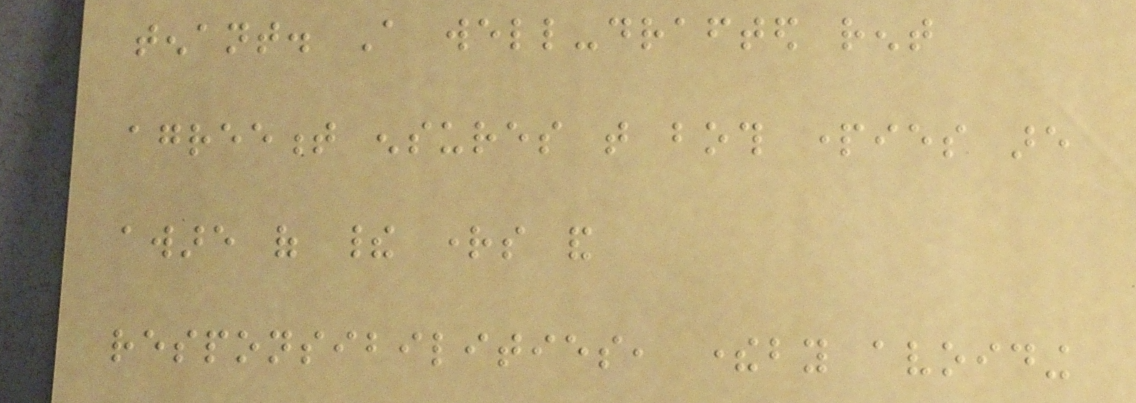tenant. A well-drafted rent
agreement ensures that both parties are
aware of their rights and
responsibilities, thereby avoiding
